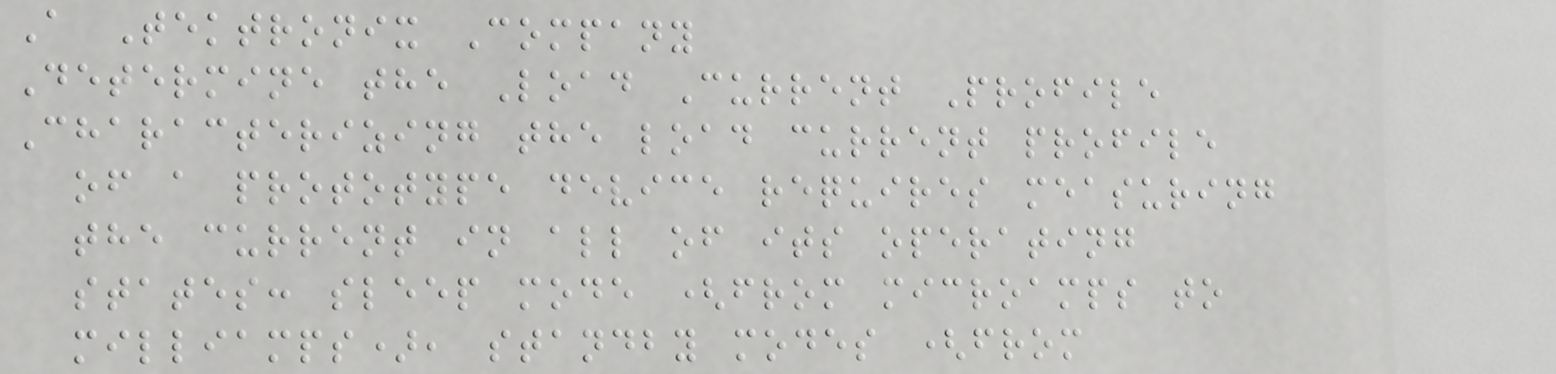A Tektronix Company
Determine the Load Current Profile
Characterizing the load current profile
of a prototype device requires measuring
the current in all of its operating
states: sleep mode (from microamps to
milliamps), standby modes (from
